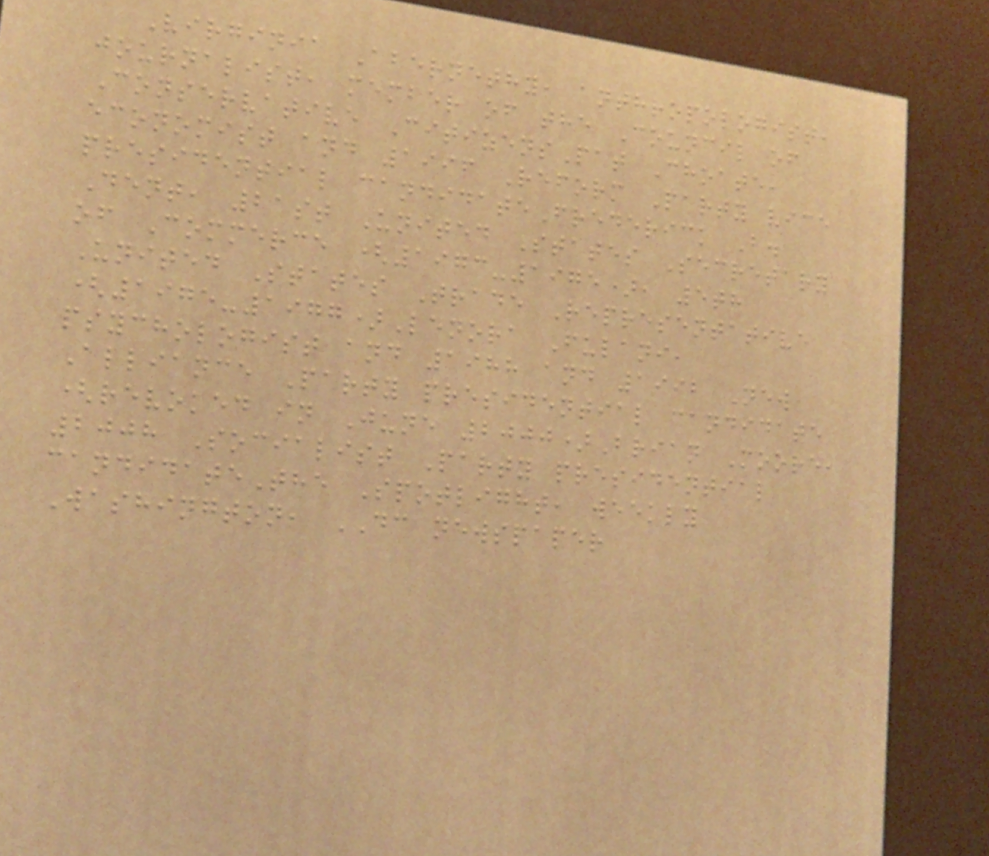Virginia Abernethy, anthropologist,
journalist, member of the Council of
Conservative CitizensPat Choate,
economist and 1996 Reform Party vice
presidential candidateFrederick B.
Dent, 21st United States Secretary
of Commerce (1973-1975), 5th
United States Trade Representative
(1975-1977)Lenora Fulani,
psychologist and 1988 and 1992 New
Alliance Party presidential candidate
(revoked in June 2000)Brian Moore,
2008 Socialist Party presidential
candidateThe Spotlight, weekly
Washington, DC newspaper
